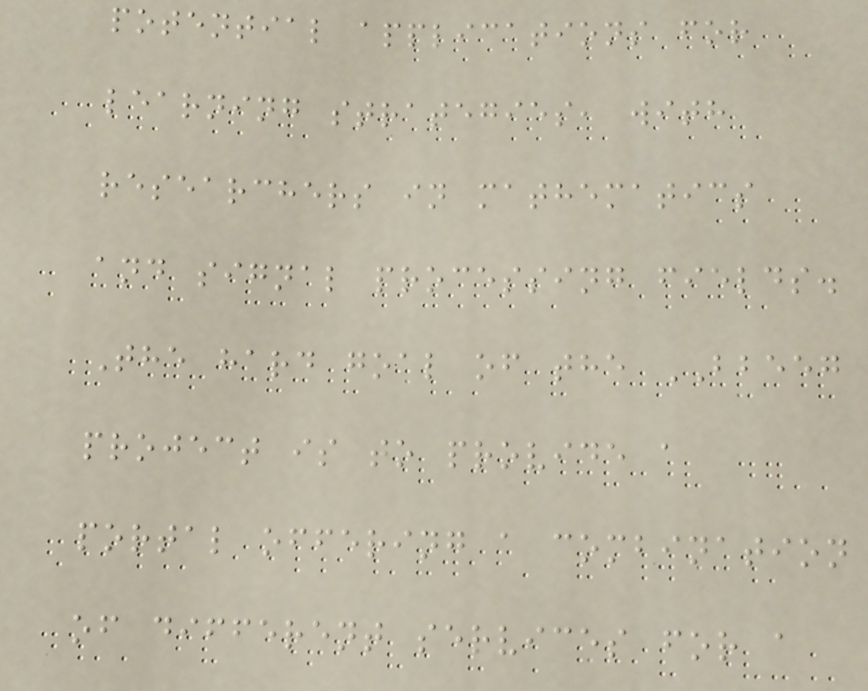potential applications for
learning strategies, with
researchers in mathematics
and signal processing fields.
The hard goal of the BBEEG
project is to provide a
portal offering a combination
of different services for a
